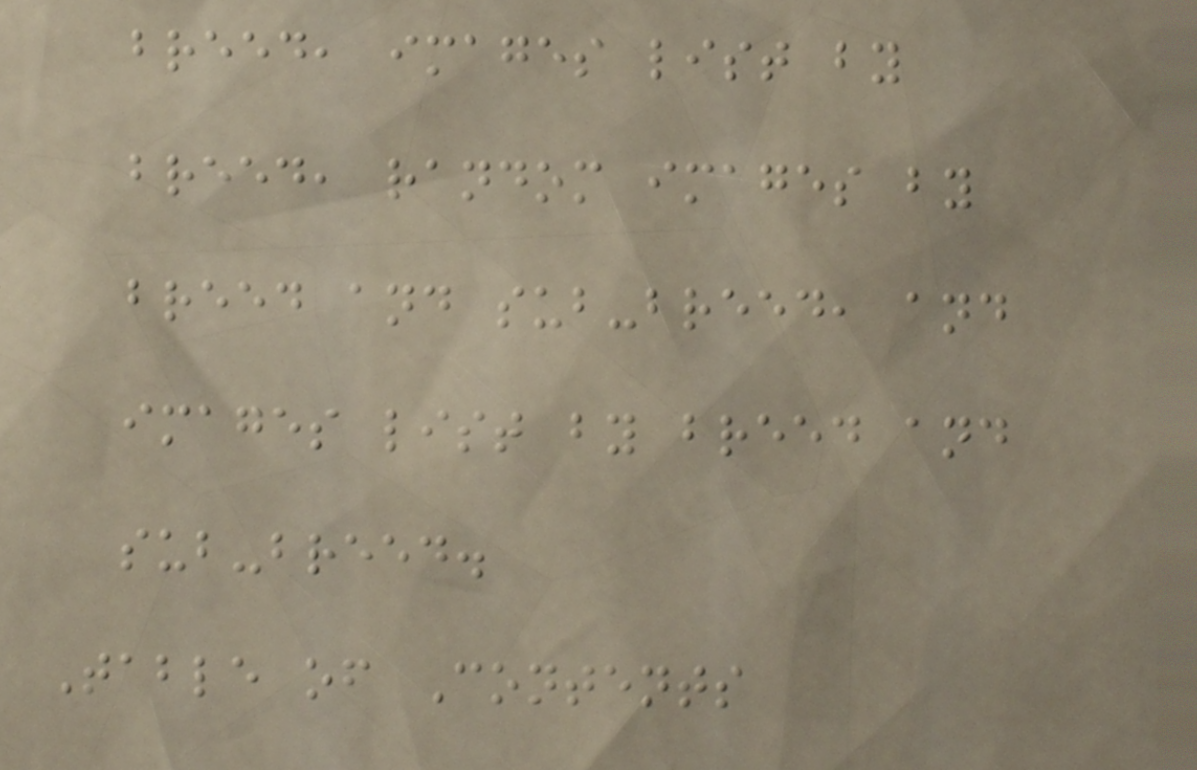breed, images list by
breed, random images by
breed and sub-breed, and
images list by breed and
sub-breed.
Table of Contents
